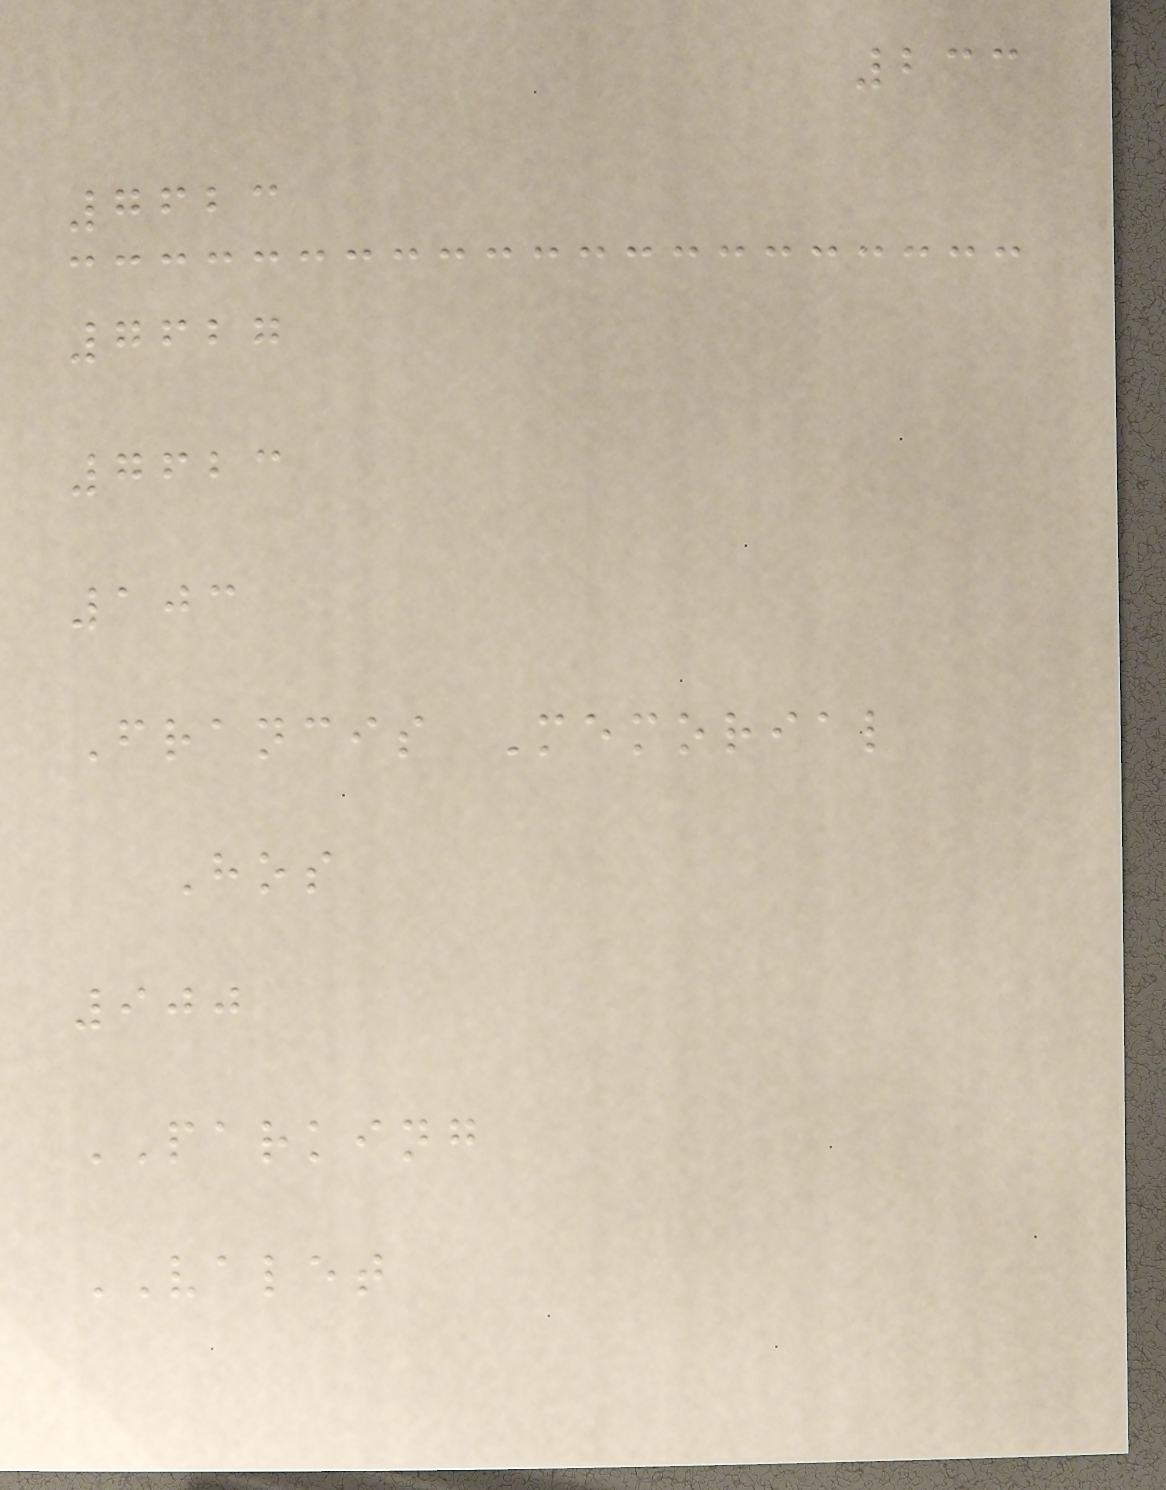233
7623
7627
7623
103
Francis Memorial
Hos
900
PARKING
VALET
